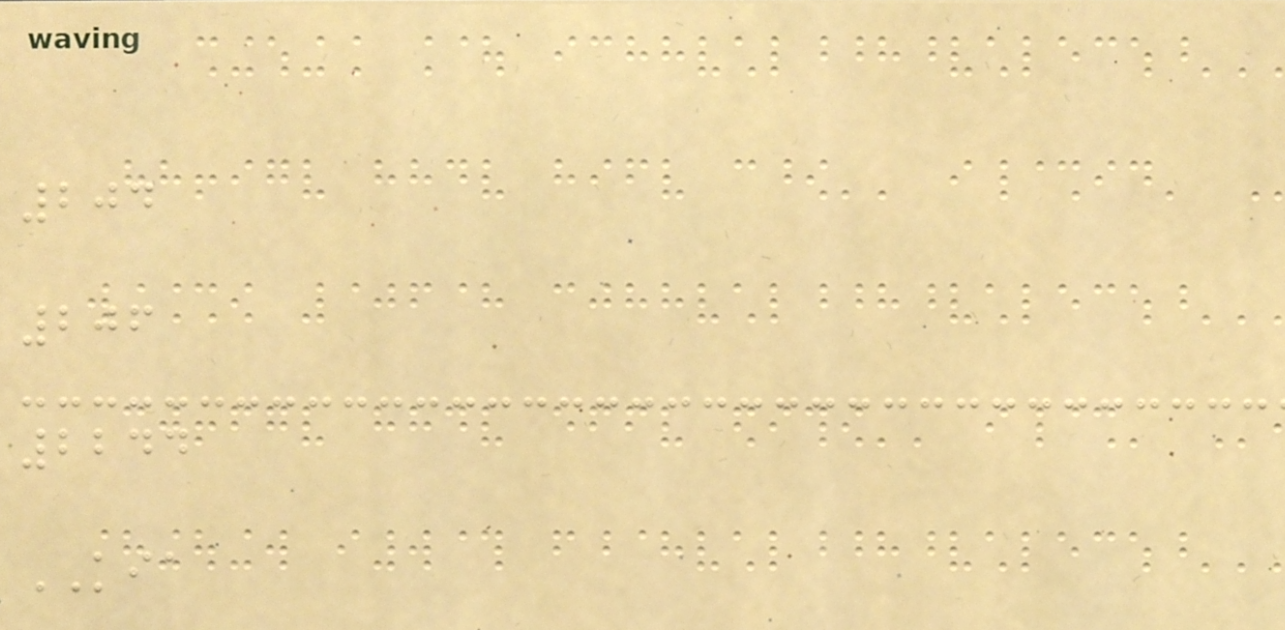204
206
2244
KIA
